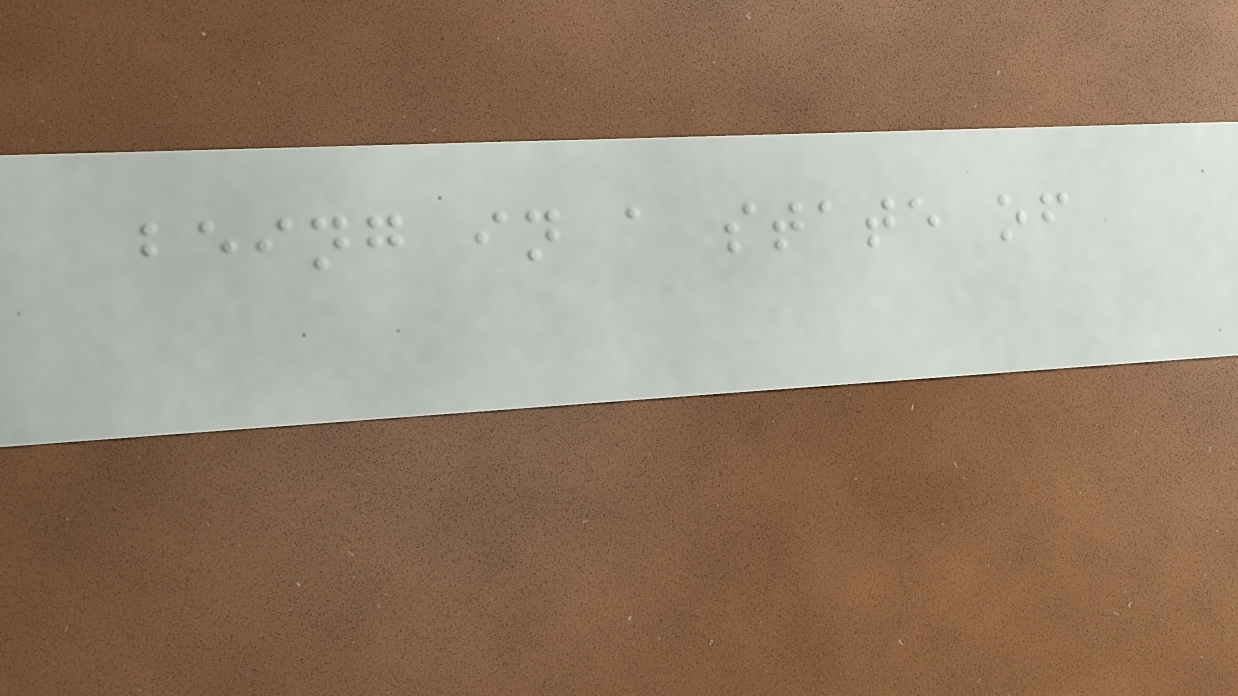being in a state of
